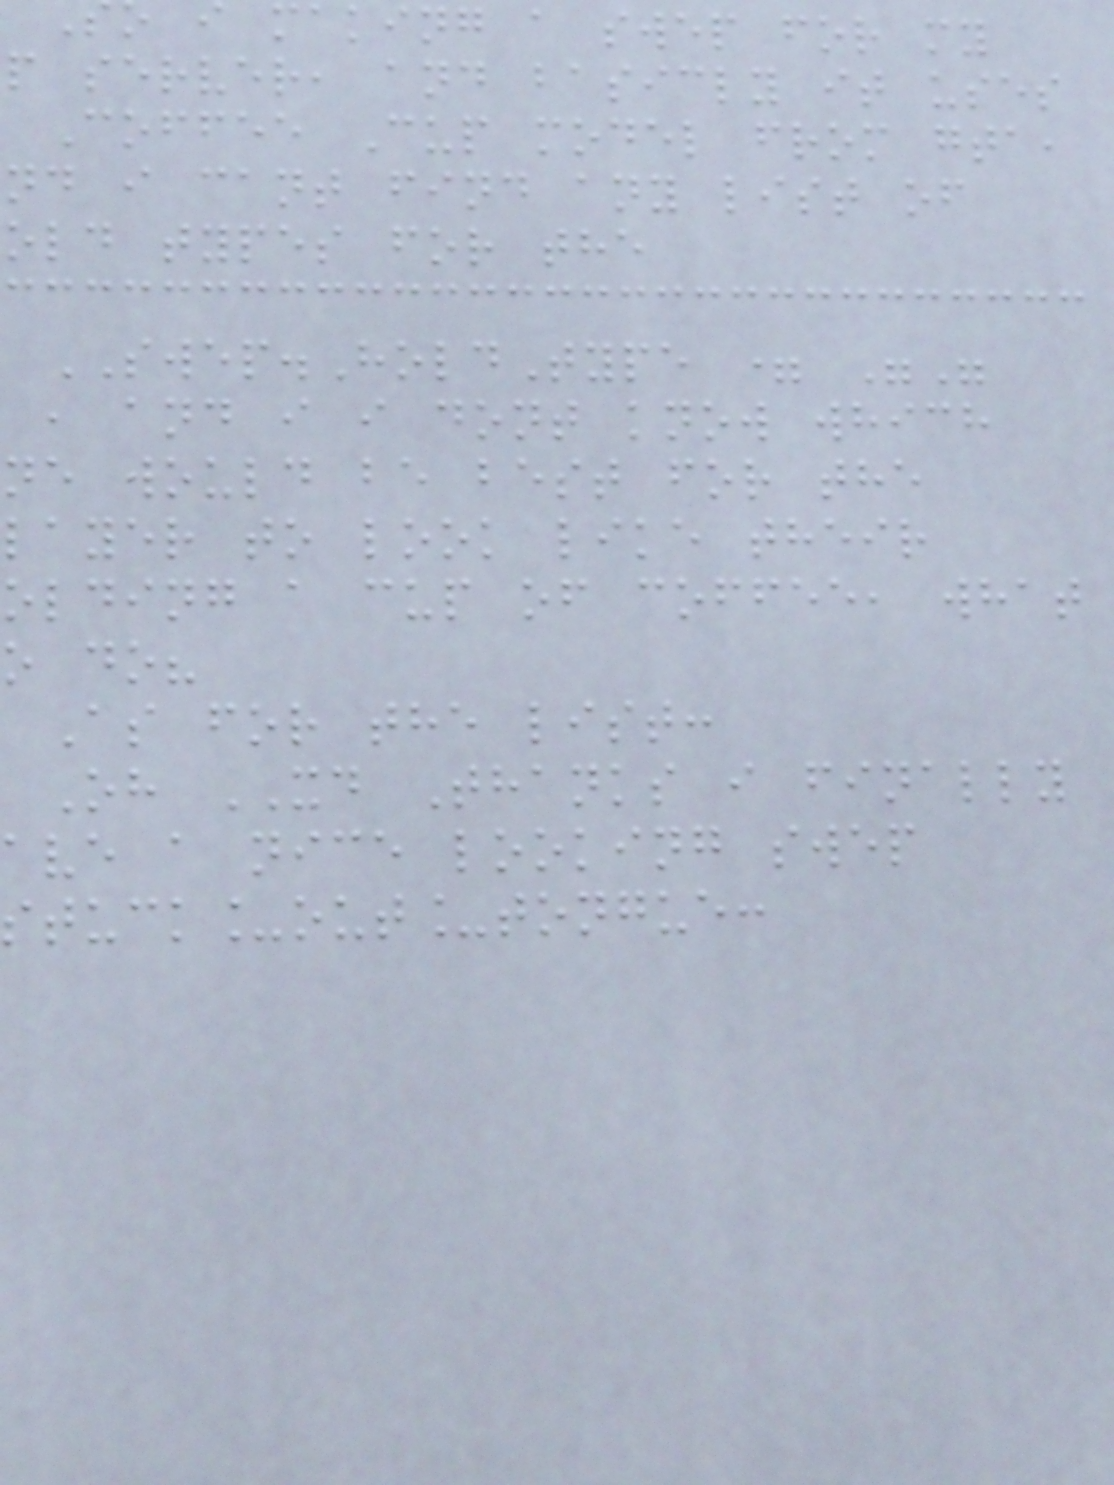making a swep for my
p server, and basicly it uses
Coffee Cup model from gta,
nd i cant find any list of
old types for the
SWEP.HoldType = ""
, and i i dont know which
ne would be best for the
layer to look like their
olding a cup of coffee, what
o do?
As for the list:
Oh XD Thanks i finally
ave a nice looking swep
stuck_out_tongue:
